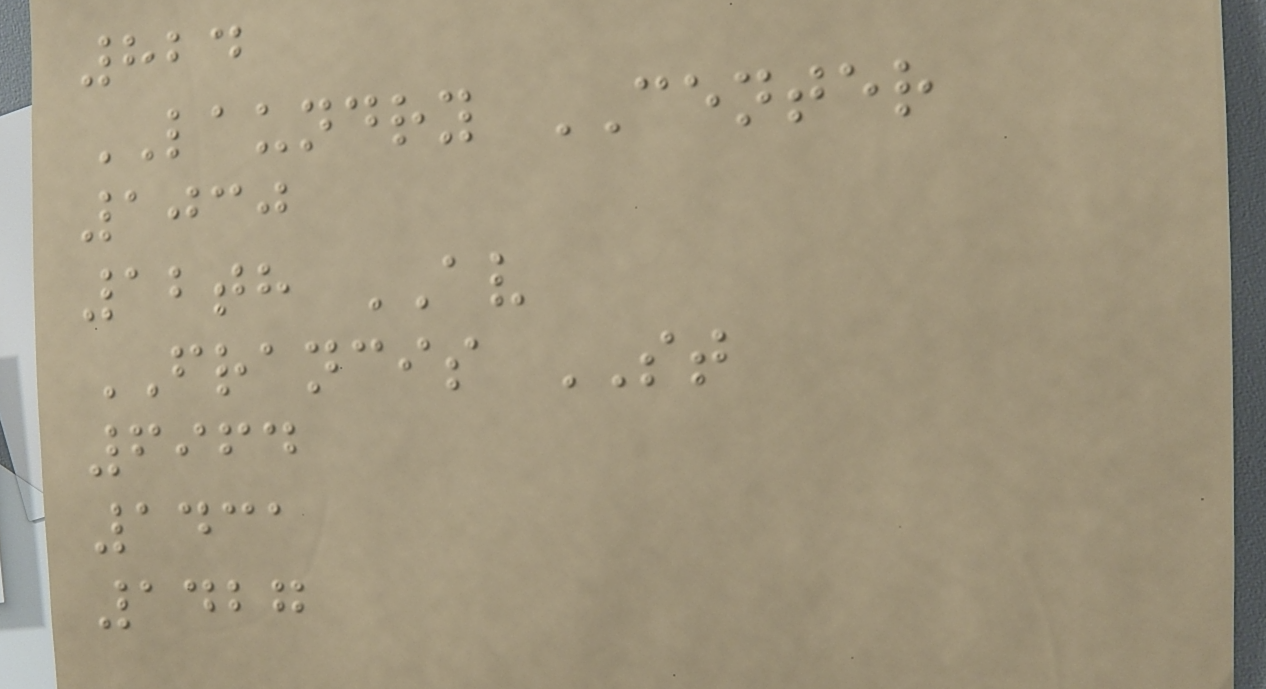824
LAUNDRY CENTER
1030
12th AV
FRANCIS ST
6964
1431
1427
